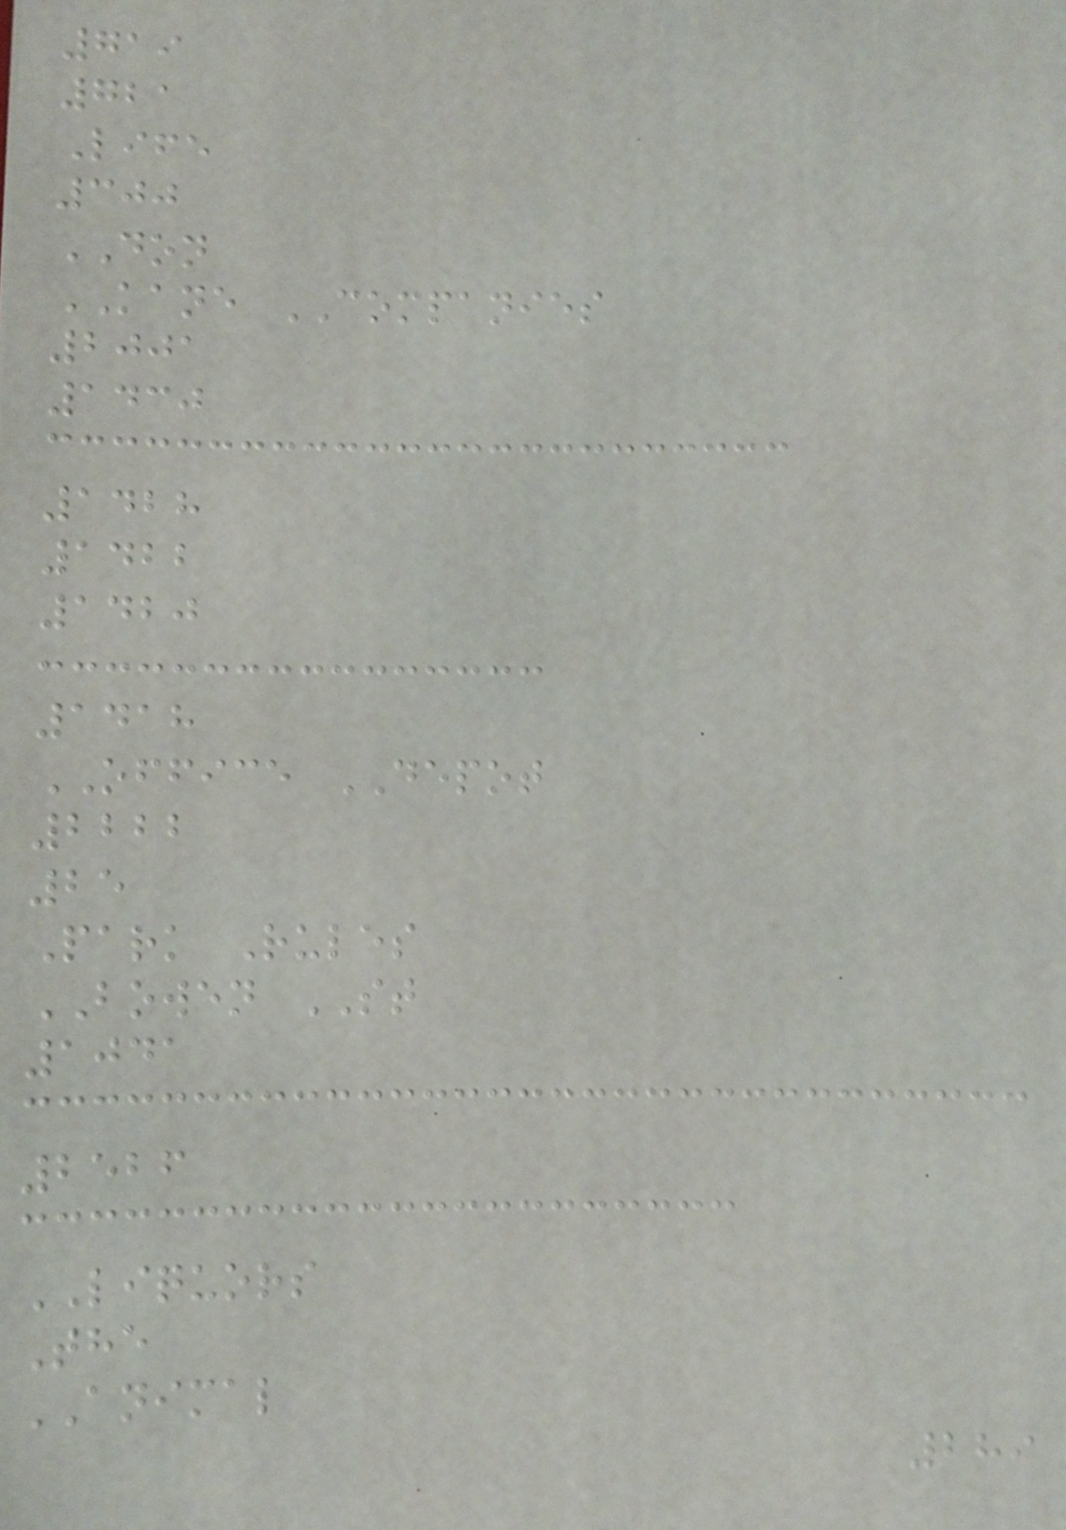719
721
Life
300
DON
KANE COMPANIES
2001
1430
1428
1422
1420
1418
OFFICE DEPOT
2222
25
Park Rules
BOWEN ST
1041
2526
LIQUORS
The
ANIMAL
289
